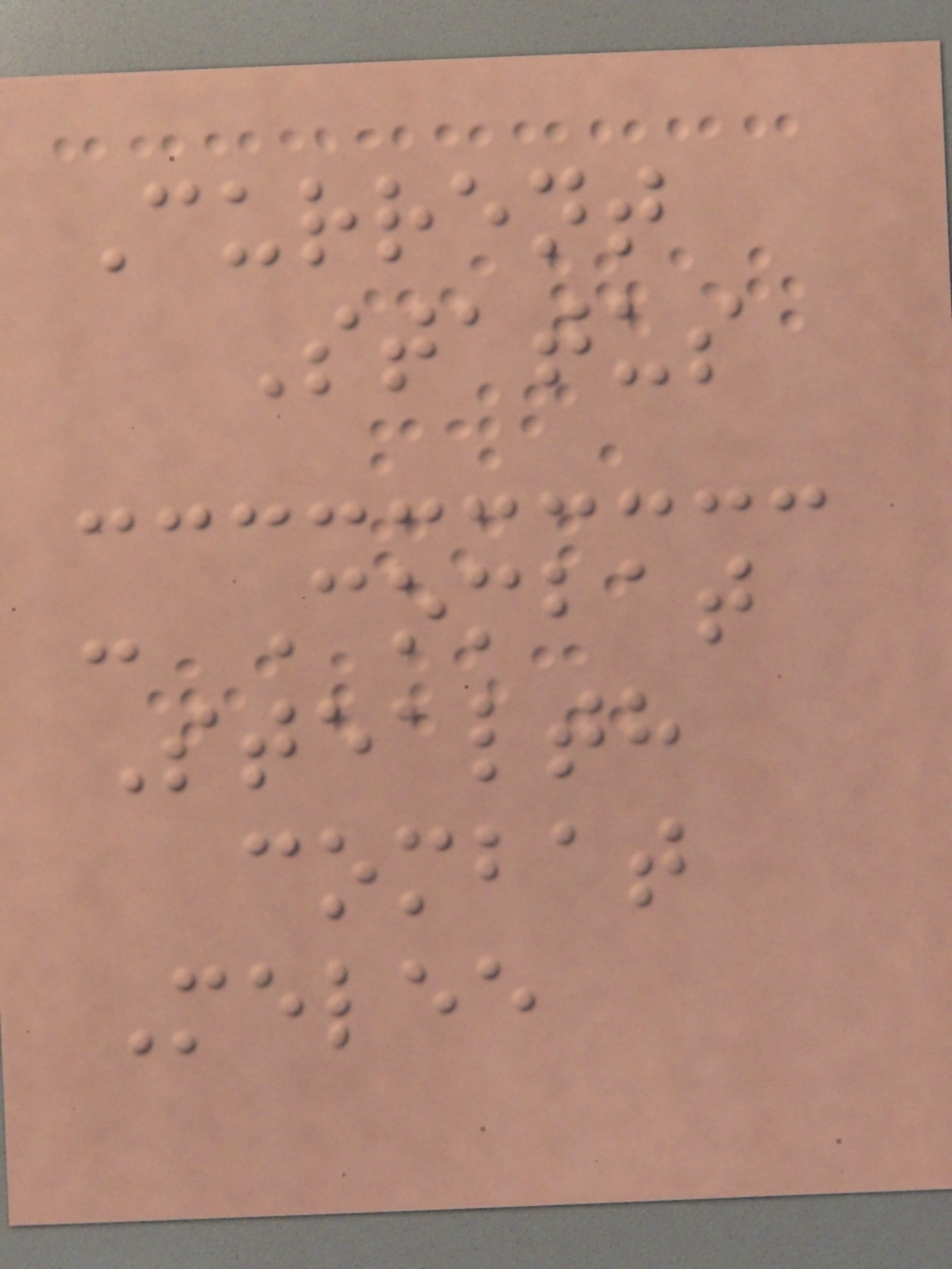Current
Status
- Combat
Stealth
combat
Melee
